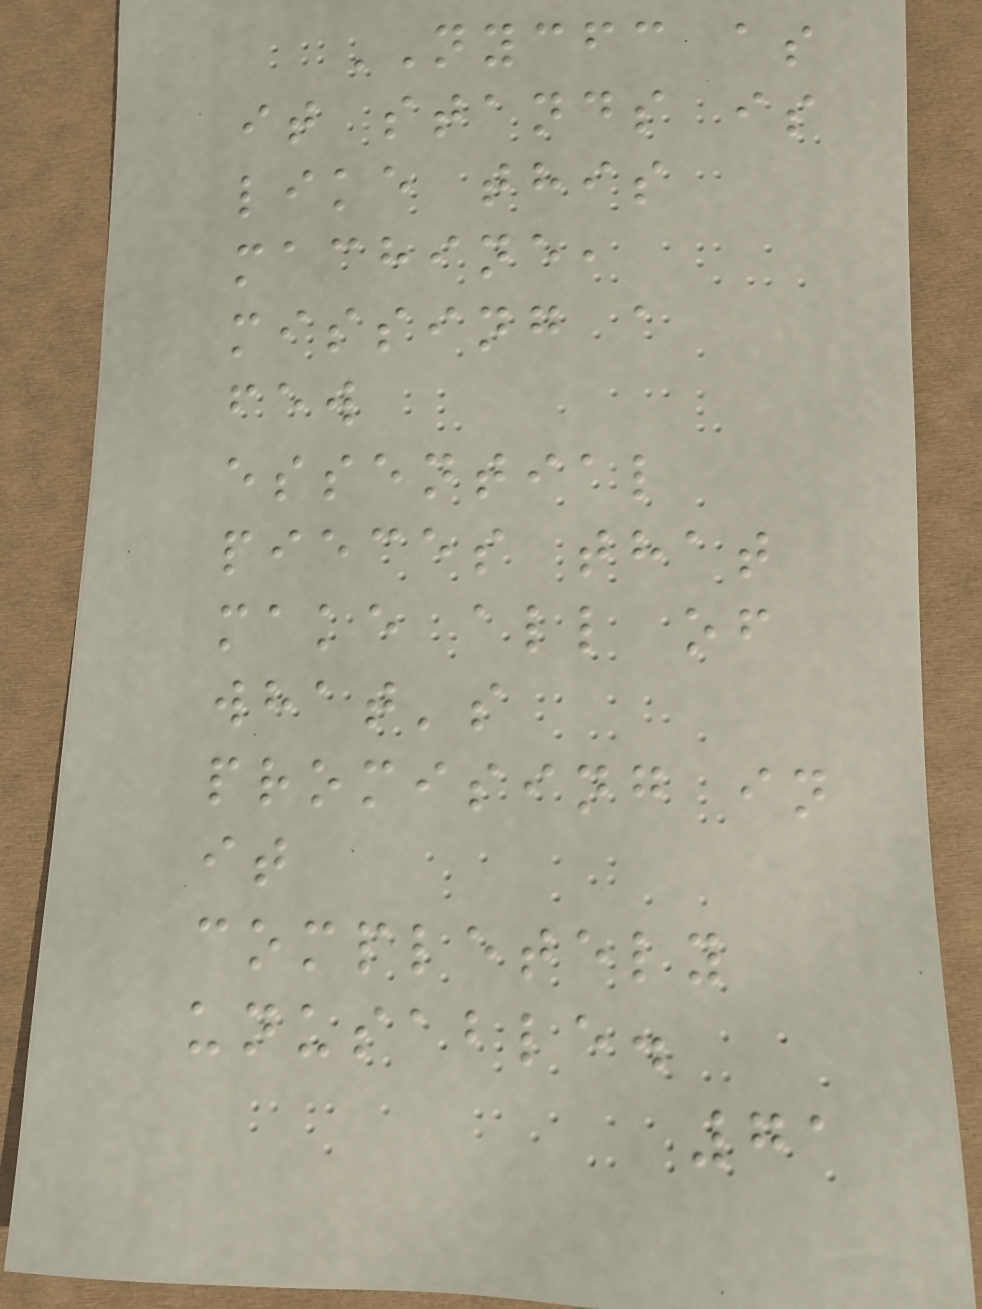NYCFC as
it stands is
like this
machine,
missing a
few
essential
pieces that
make all of
what's
promising in
it
completely
unusable.
71
